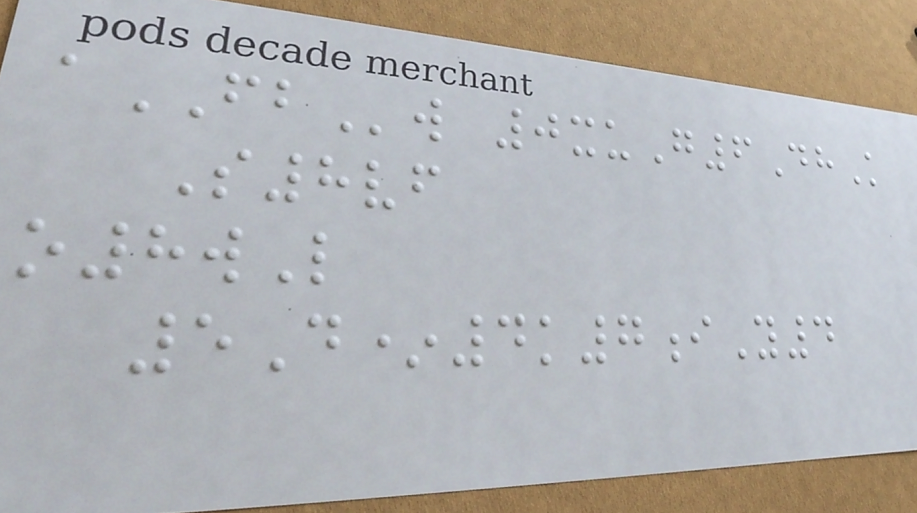aFBw 0xuG6DhK
S8vf
o8wL
5D*4k7iY4
